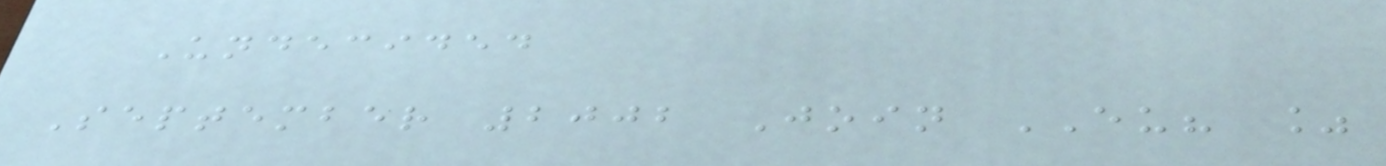Undecided
September 2002 Join EU? %
